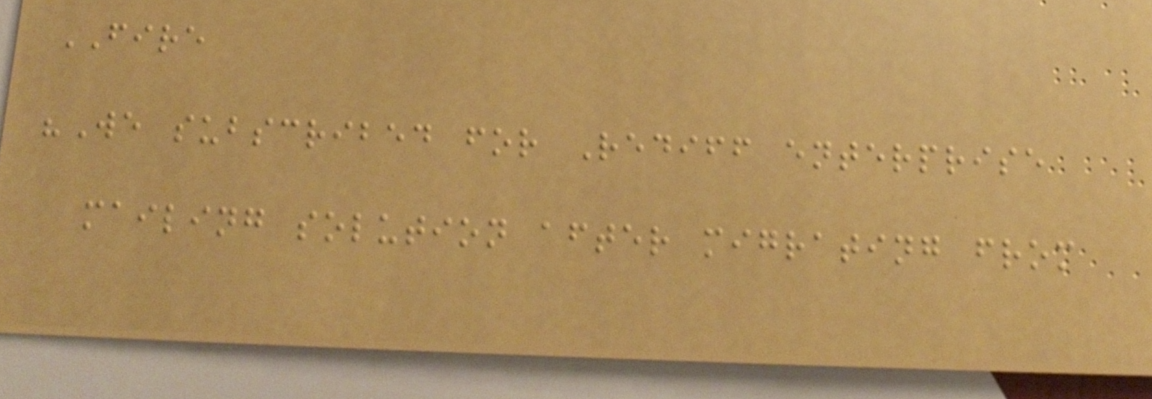FIRE
"We subscribed for Rediff enterprise
mailing solution after migrating from
